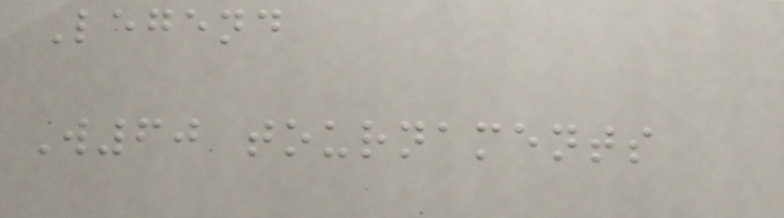Legend
W60 tournaments
